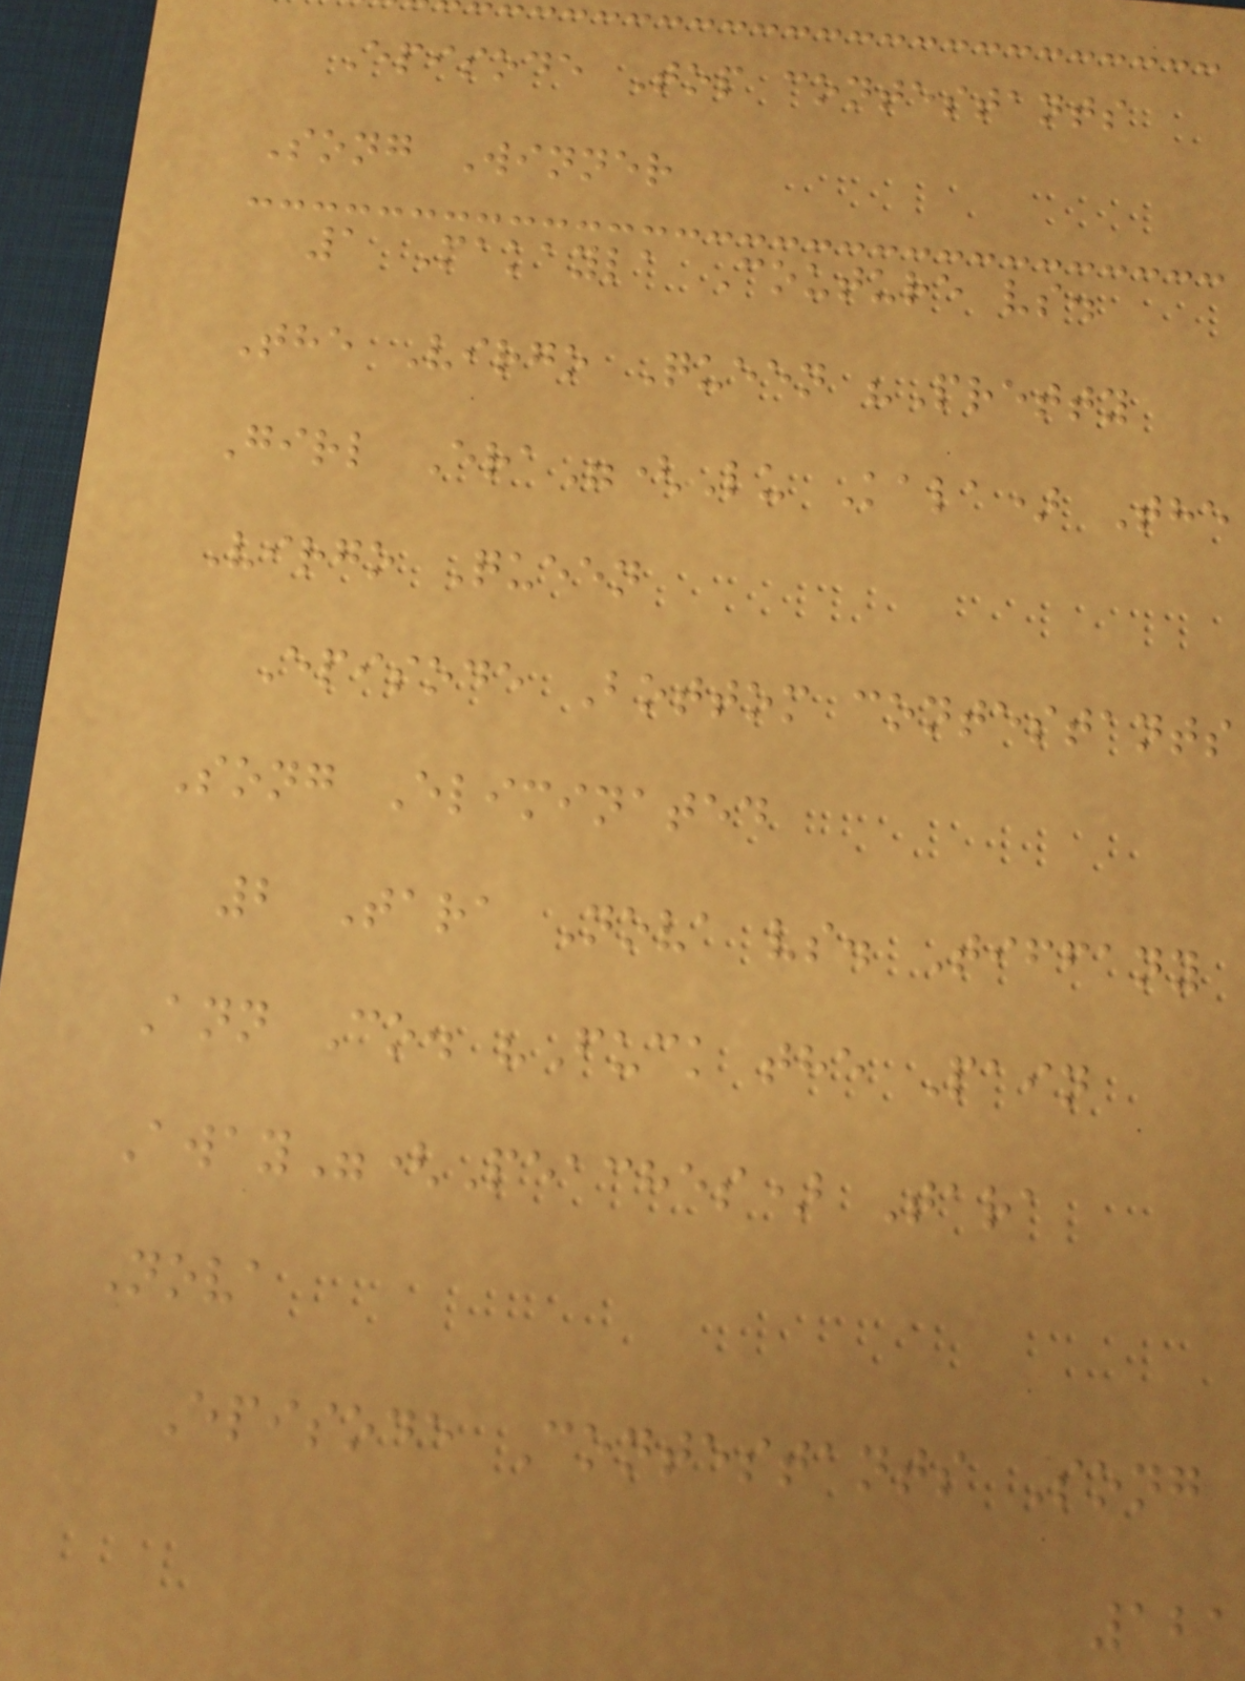Episode Top contestants
Song Winner
1 Makayla Couture vs.
The Virgo Queen "Pretty
Girl Era"(Lu Kala) The
Virgo Queen
Episode Bottom contestants
Song Eliminated
2 Tara Nova vs. Tiffany
Ann Co. "Fuck the Pain
Away"(Peaches) Tara
Nova
Episode Contestants Song
121
